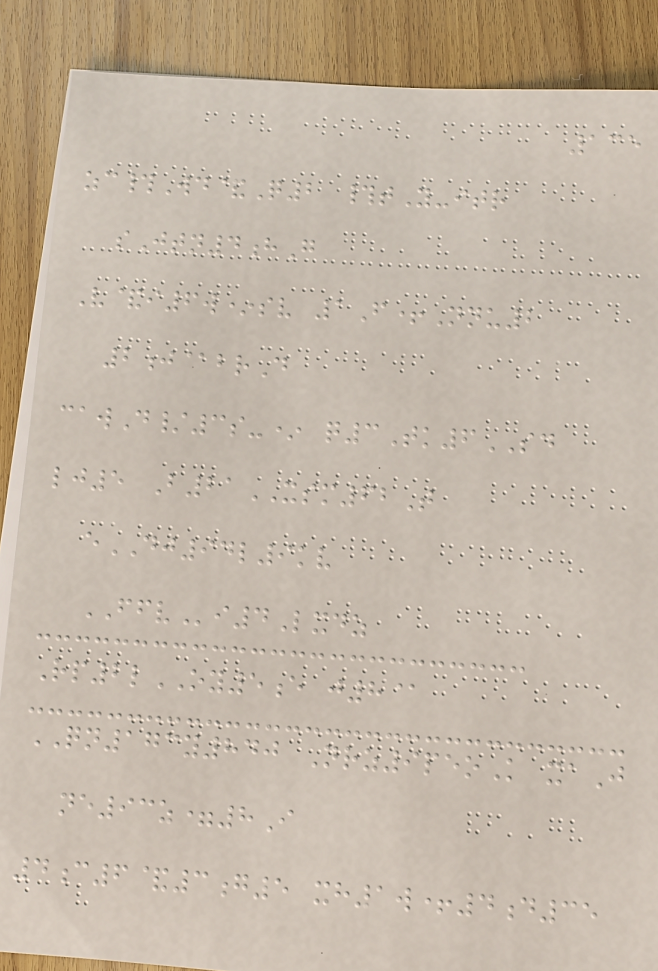135
zc#Wd&Q2 #tY-itr
sJtn4hG
V&i6w*sv 1F+Nnu2
2j@brD
cawD/3s-* q3Tk6SD
lj5 B21XSM62T
eDJ94l9kv
FFVi4Lxdz
Rp2lOY5e j8@
QN173y840 Nrz9peoK xaJ
ne93z=8I
4c6&3g5 xh1w+4d35
